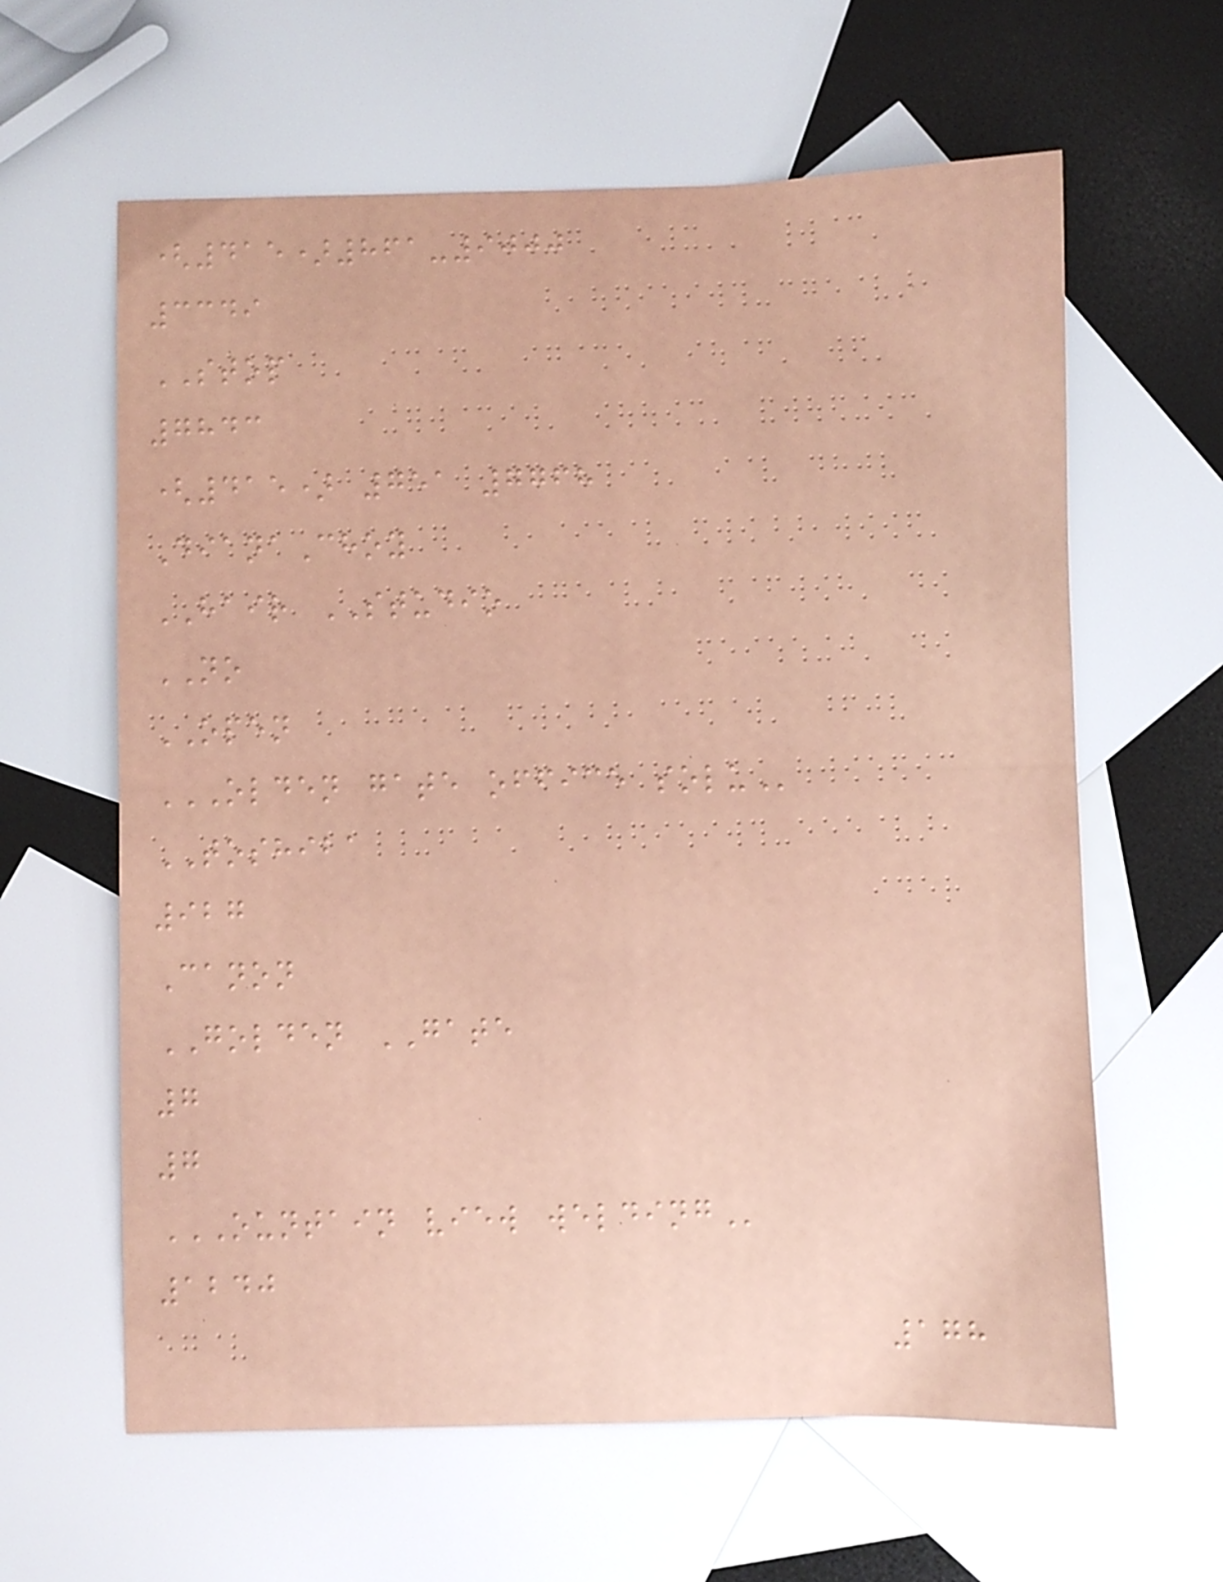(415)861-9000
3349
STOP
7843
(415) 751 7768
DianaChoy
HAIR STUDIO
NO
OPEN
OLDEN GATE OFFICE SOLU
TOSHIBA
927
Canon
GOLDEN GATE
7
7
OUNTAIN VIEW WELDING
1240
178
